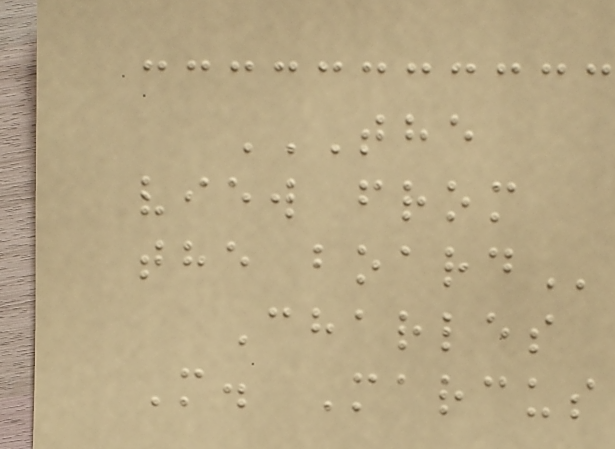THE
VIEW FROM
THE BOARD
Charles
M. Marcus
